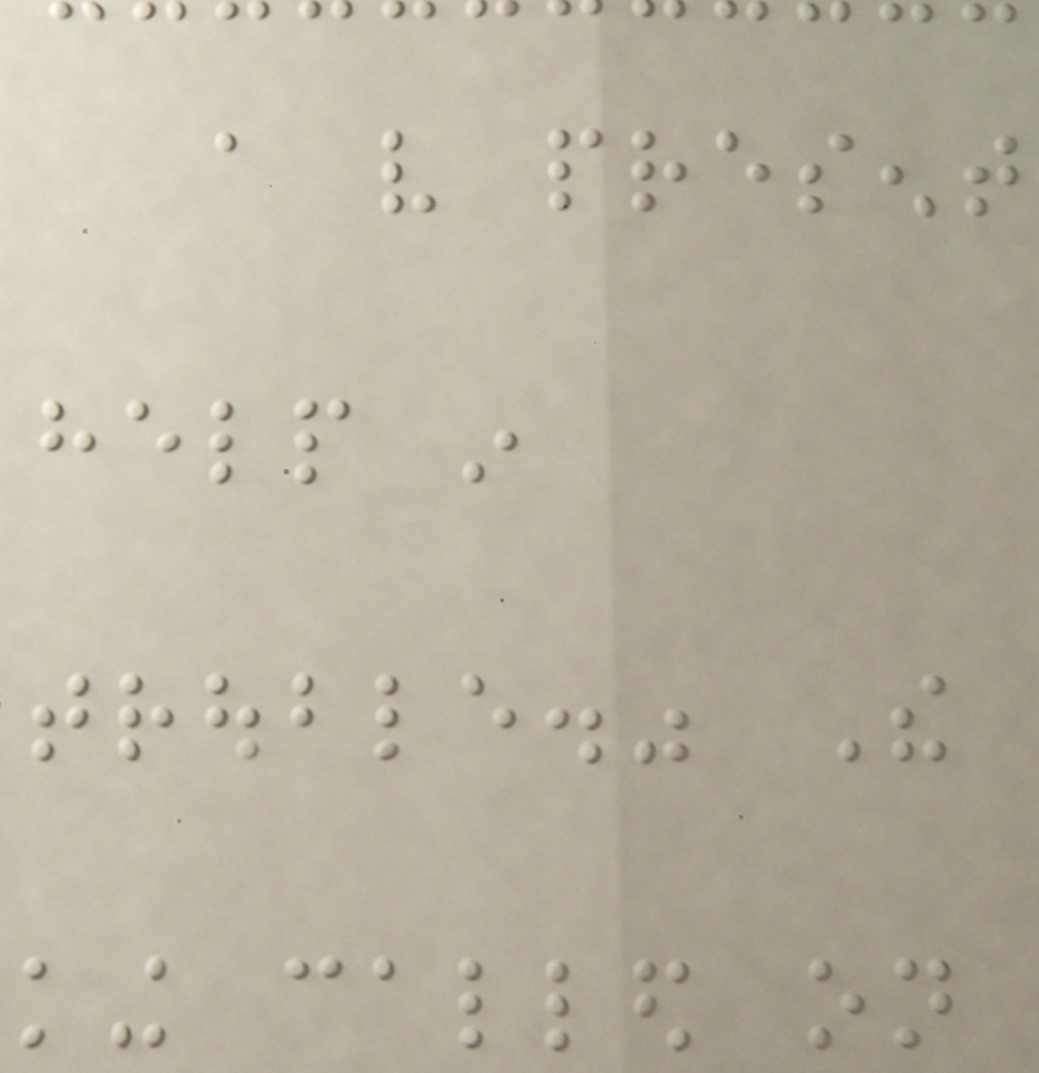a very present
help in
trouble." The
king called on
